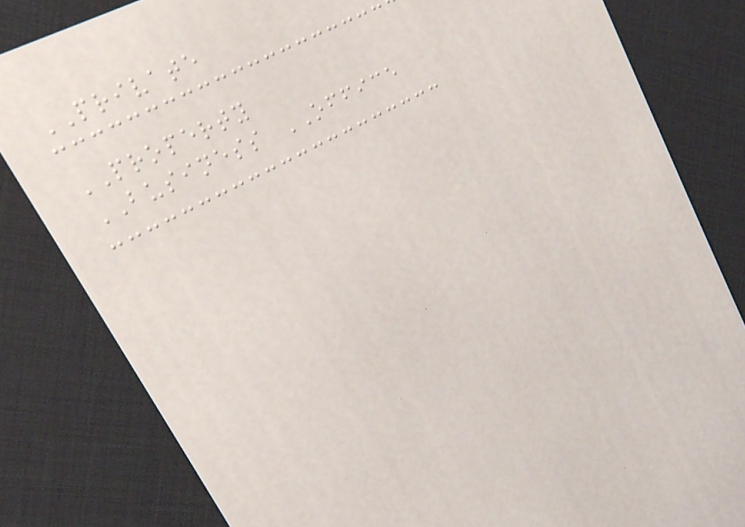PRIVATE
PROPERTY
BUSINESS OFFICE
